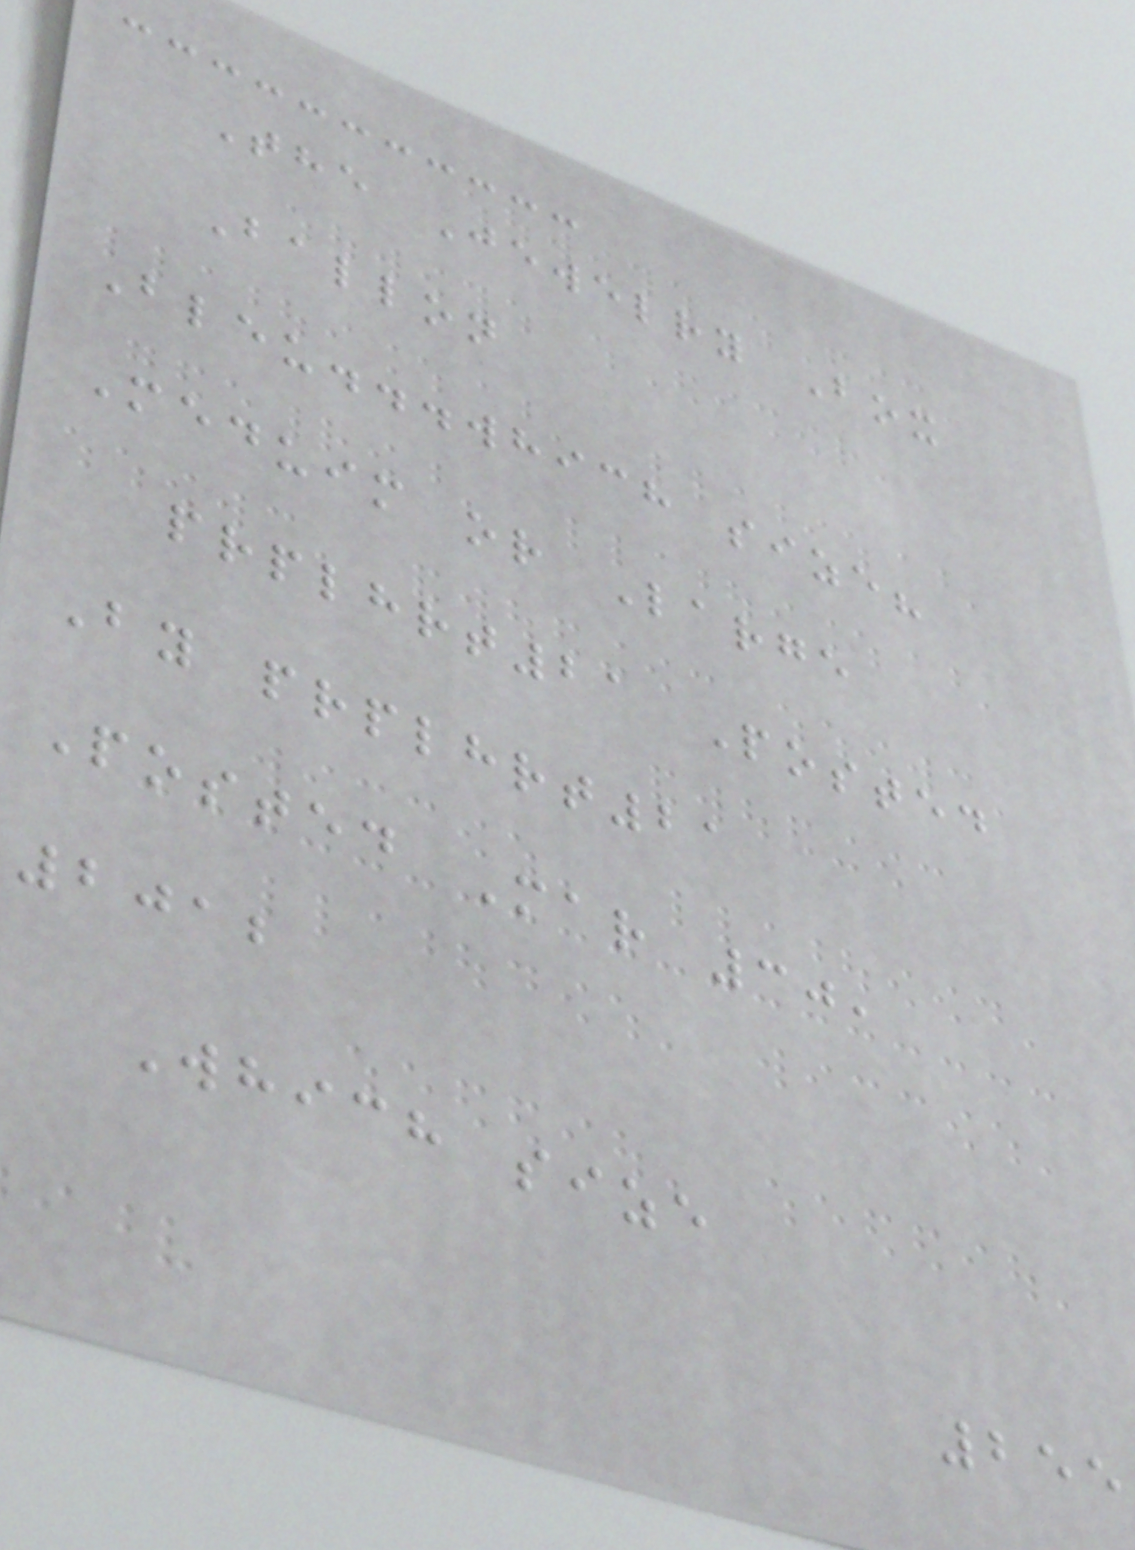The Jewelry Box
Ballon
Bleu...which size?
Meduim or Large
prplhrt21 Posted
By prplhrt21
Posted Mar 30,
2012
Which size
255
